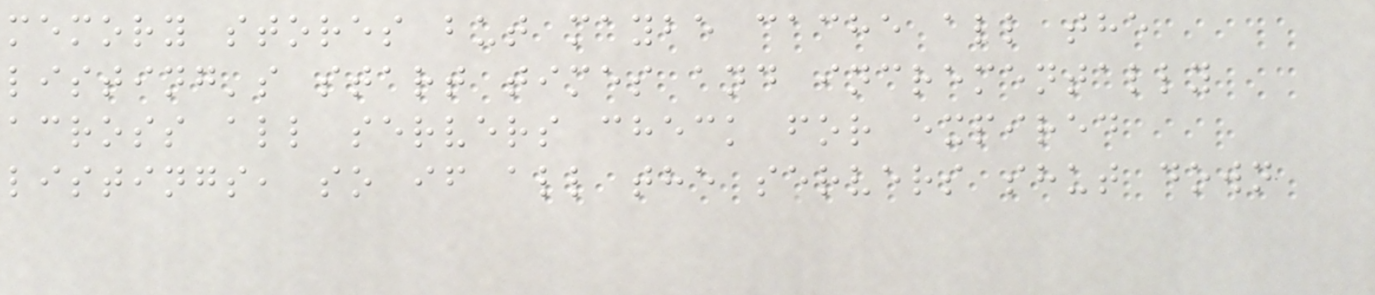memory stores but maybe cache all the
listing's start times and incrementally
across all servers check for expired
listings, so if all the servers shut down
